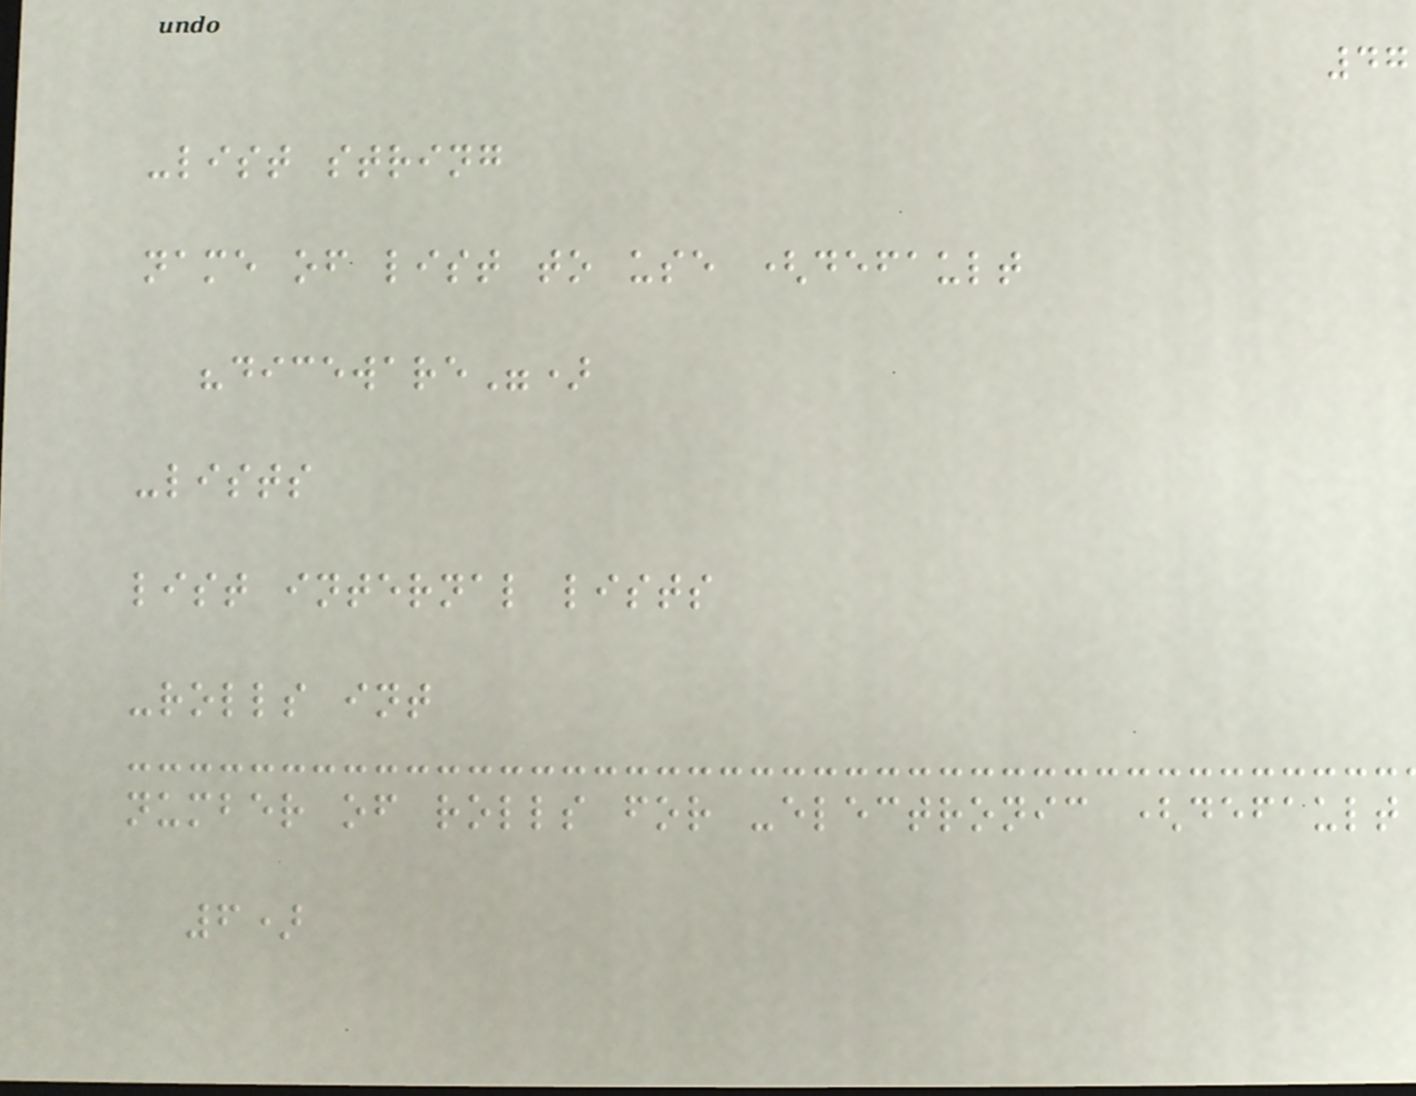47
-list string
name of list to use (default
"diceware")
-lists
list internal lists
-rolls int
number of rolls for -electronic (default
6)
